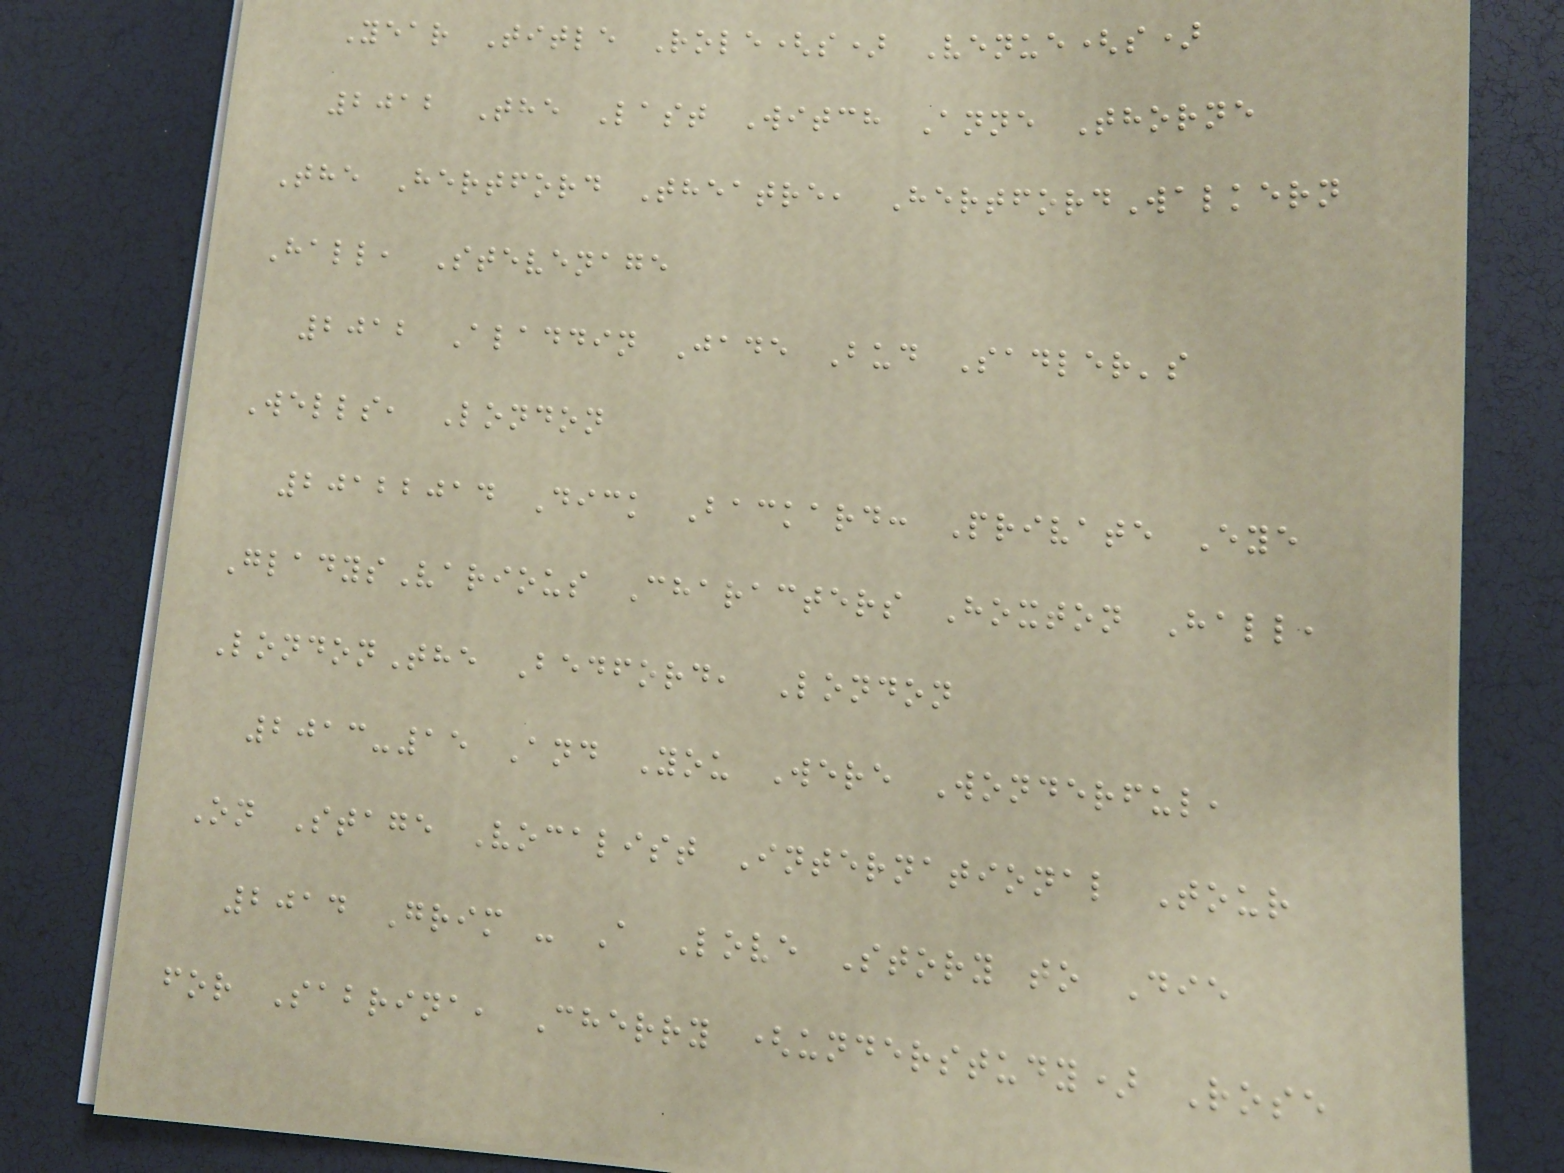Year Title Role(s) Venue(s)
2012 The Last Witch Anne Thorne
The Hertford Theatre, HertfordWalkern
Hall, Stevenage
2012 Aladdin Jade Bud Sadler's
Wells, London
20122014 Dick Backard: Private Eye
GladysVarious Characters Hoxton Hall,
LondonThe Bedford, London
2013-15 And You Were Wonderful,
On Stage Vocalist International Tour
2014 Grim - A Love Story to Die
for Sabrina, Cherry (understudy) Rose
